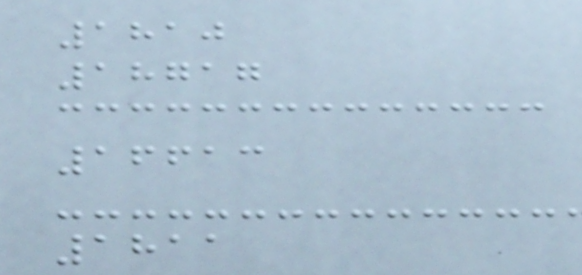1810
18717
16613
1811
